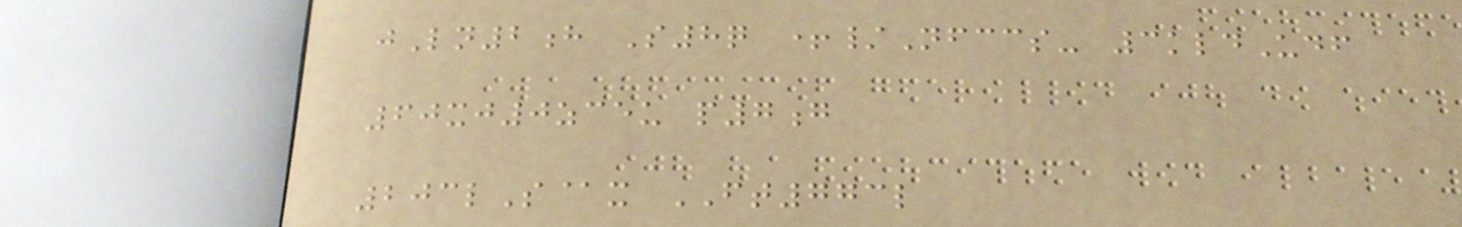jLn2h S8q +/Nfccs- 3kldUdf
60xj0zceu p7g
203lS@x FT773l
